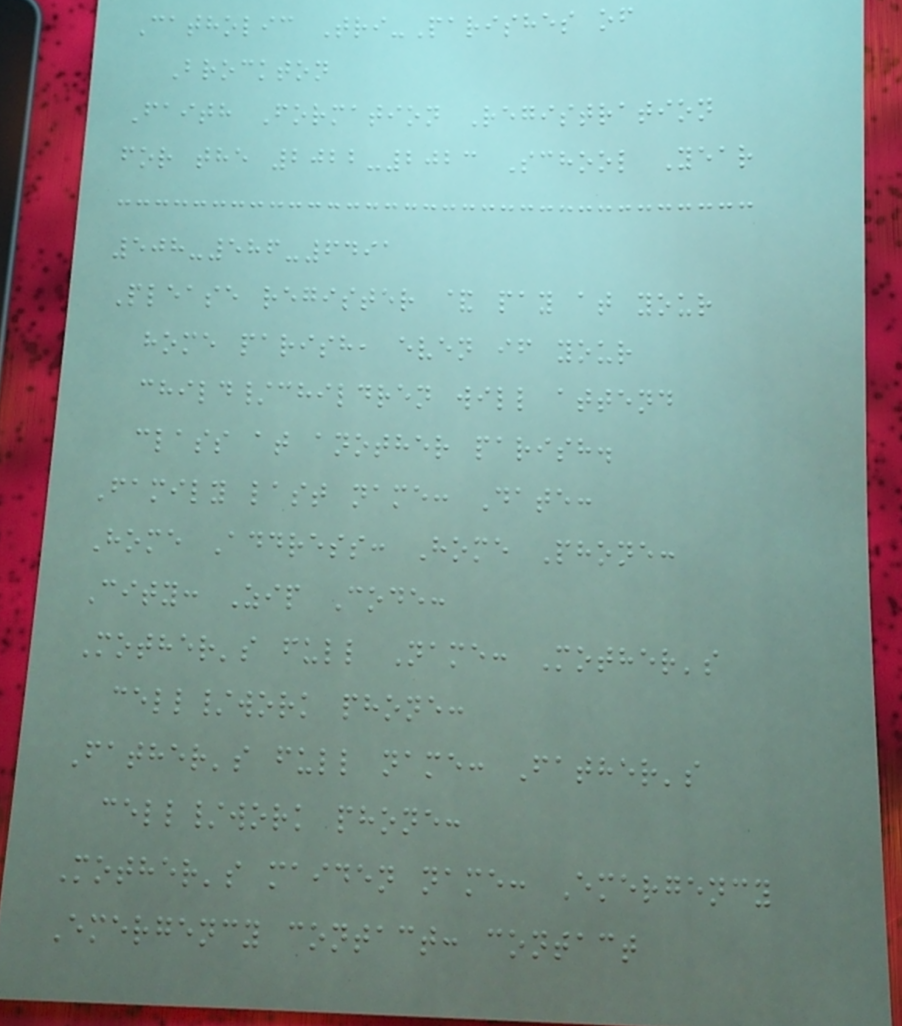Catholic Tri-Parishes of
Brockton
Faith Formation Registration
for the 2022-2023 School Year
508-586-6491
Please register & pay at your
home parish, even if your
child/children will attend
class at another parish.
Family last name: Date:
Home Address: Home Phone:
City: Zip Code:
Mother's full Name: Mother's
cell/work phone:
Father's full name: Father's
cell/work phone:
Mother's maiden name: Emergency
Emergency contact: contact
